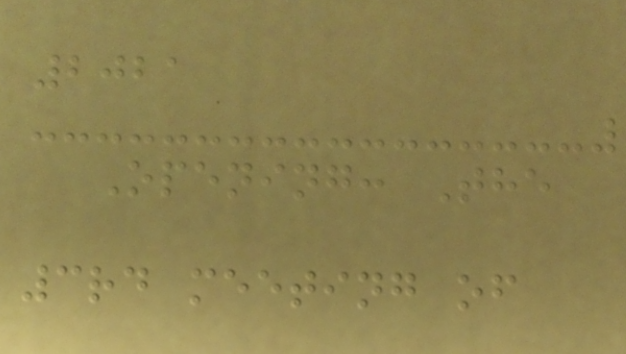2021
Opening: The
3rd meeting of
